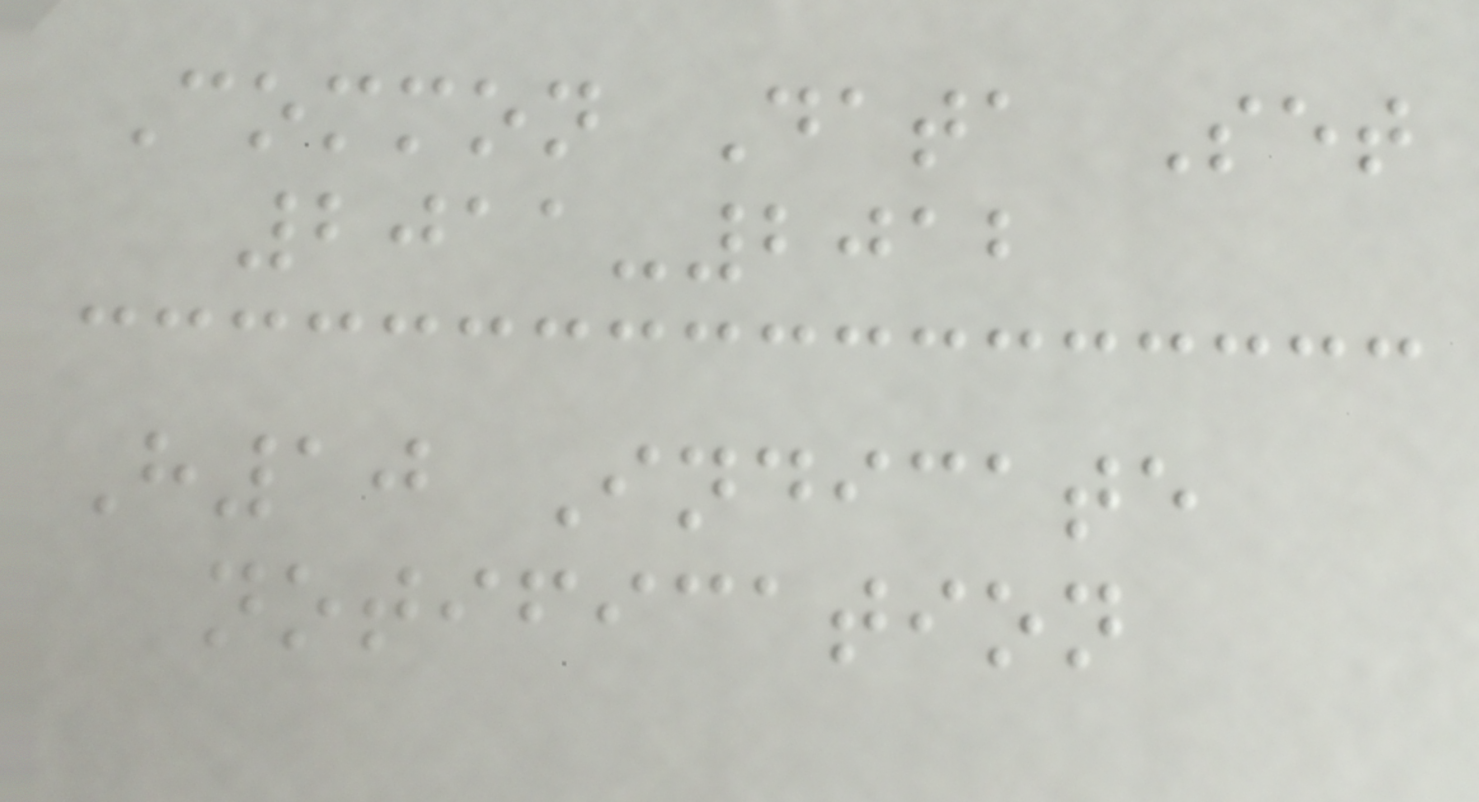Common Data Set
2011-2012
H10 Indicate
notification
